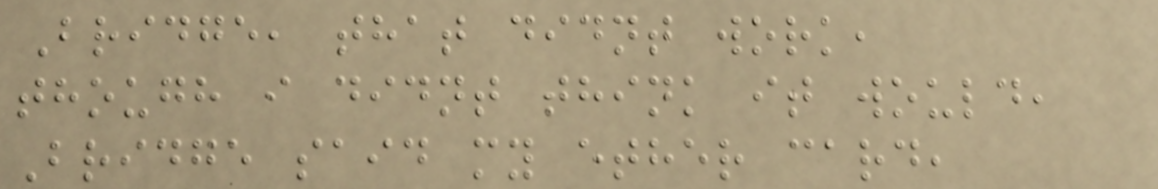Bridge, that didnt work,
though i didnt think it would,
Bridge said my ether card,
